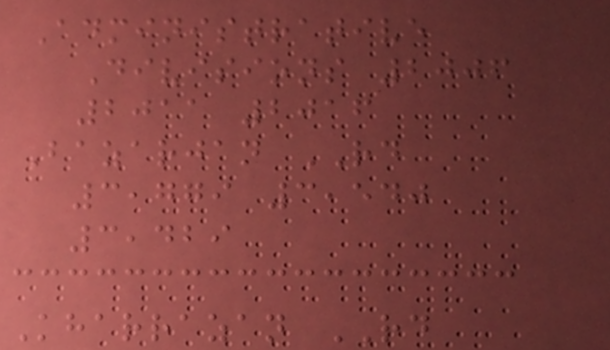Administrative
Divisions 2006
2011 2016
Bazarjan RD
3,779 3,540
3,429
Kharrazan RD
